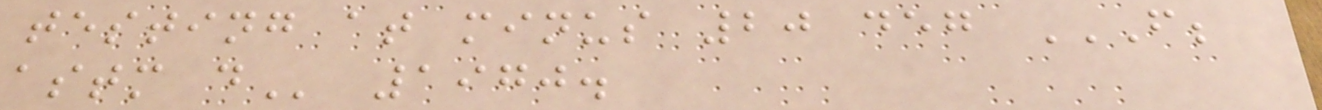testing at minus 20 deg F;
ASTM D 1970.
